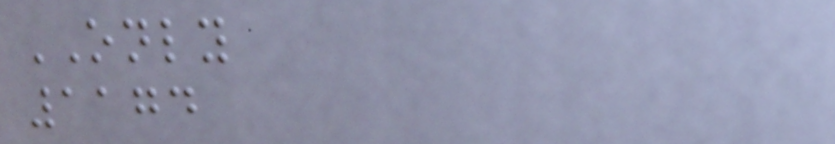ONLY
1174
